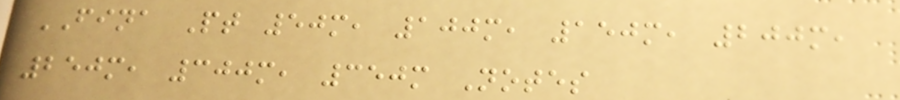FINA Pt 50m, 100m, 150m, 200m,
250m, 300m, 350m Notes
